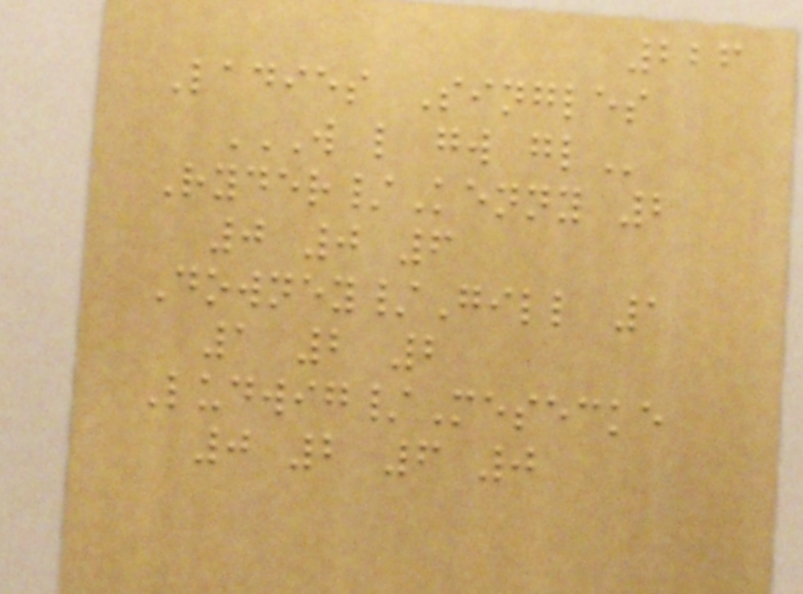226
Ladies Singles
W L GW GL
Ryder/Kenny 2
0 0 6
Downey/Gill 1
1 2 2
Ludwig/Mesecke
0 2 6 0
